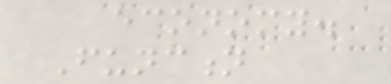economy.
Function
